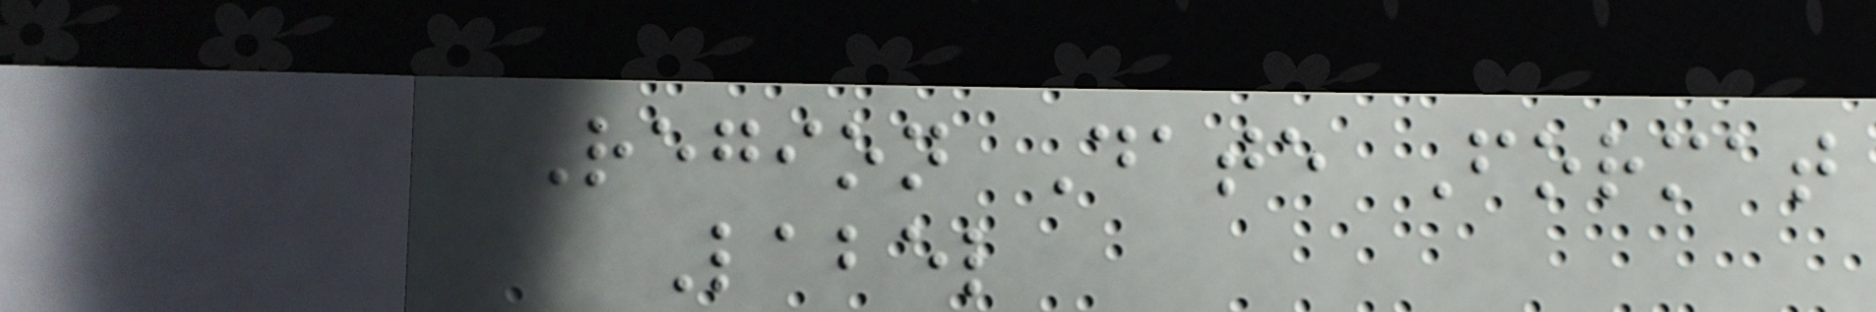Region Date Format
Label
